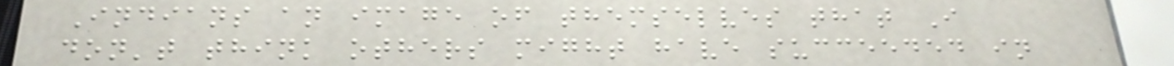Indians an image of themselves that I
don't think others might have succeeded in
